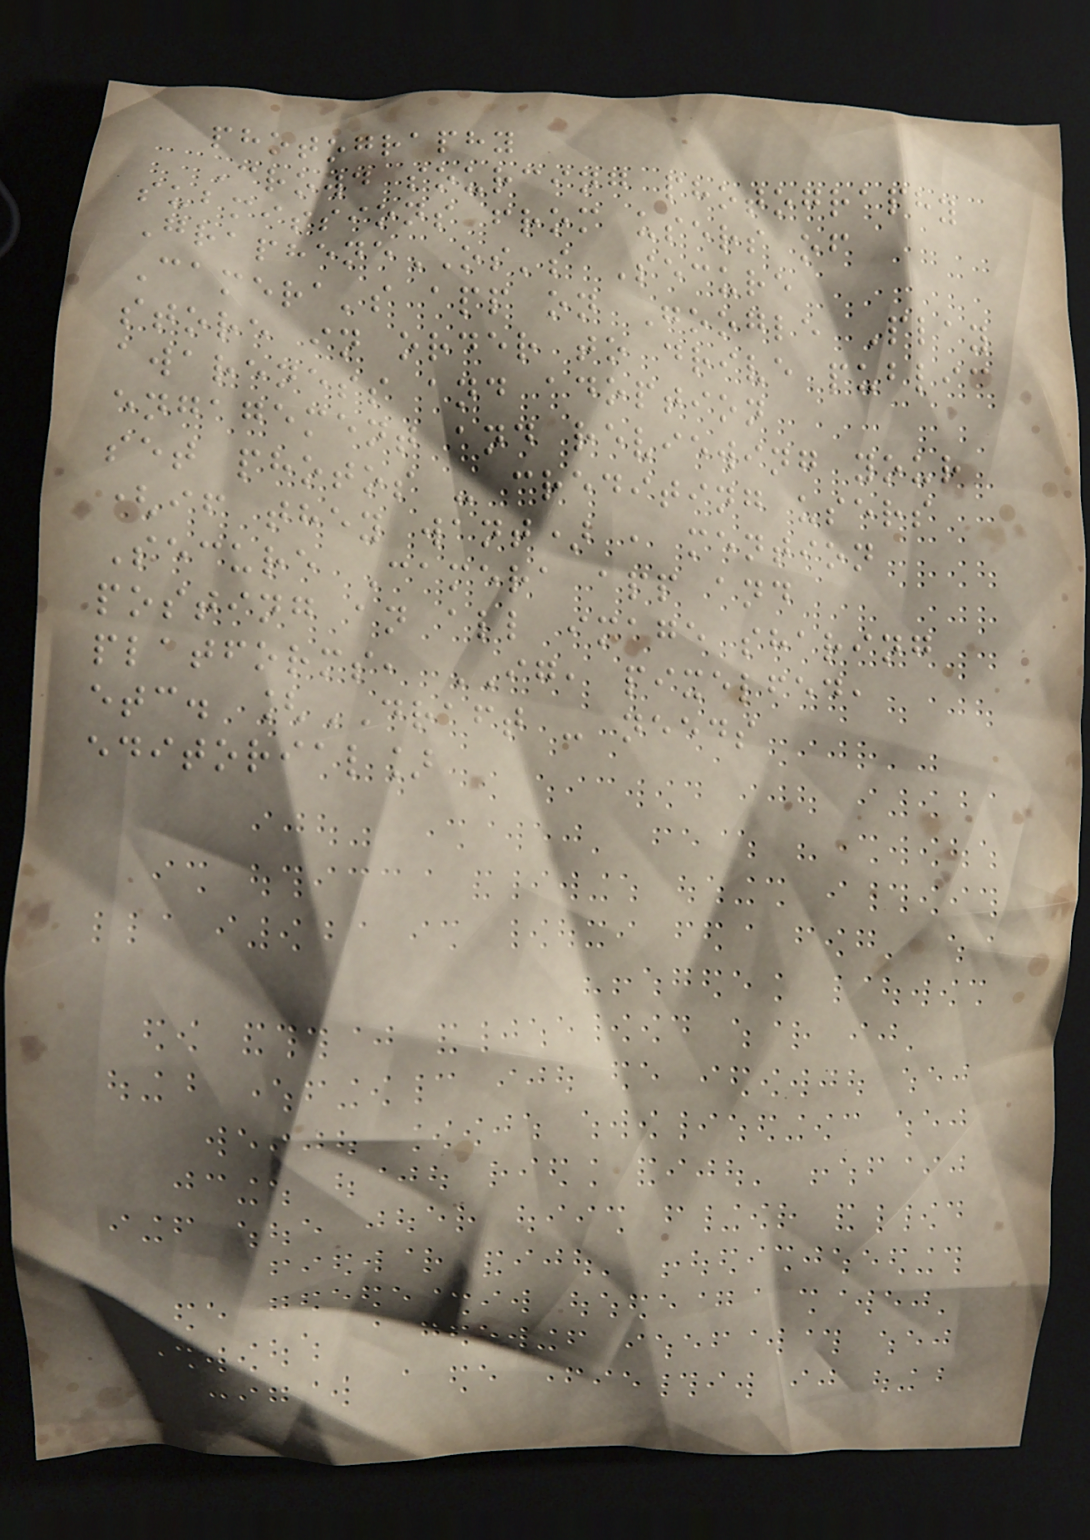photography
Crowd sourcing photography
submissions from users of
GrapheneOS's Secure
Camera's app on Google Play
store in order to drive public
awareness and adoption
engagement and reviewing your
set photos - crediting users
(if they want) , mention
Secure Camera app and
posting an all image sharing
platforms, IG, pixelfed,
etc. [DRAFT - needs
editorial]
